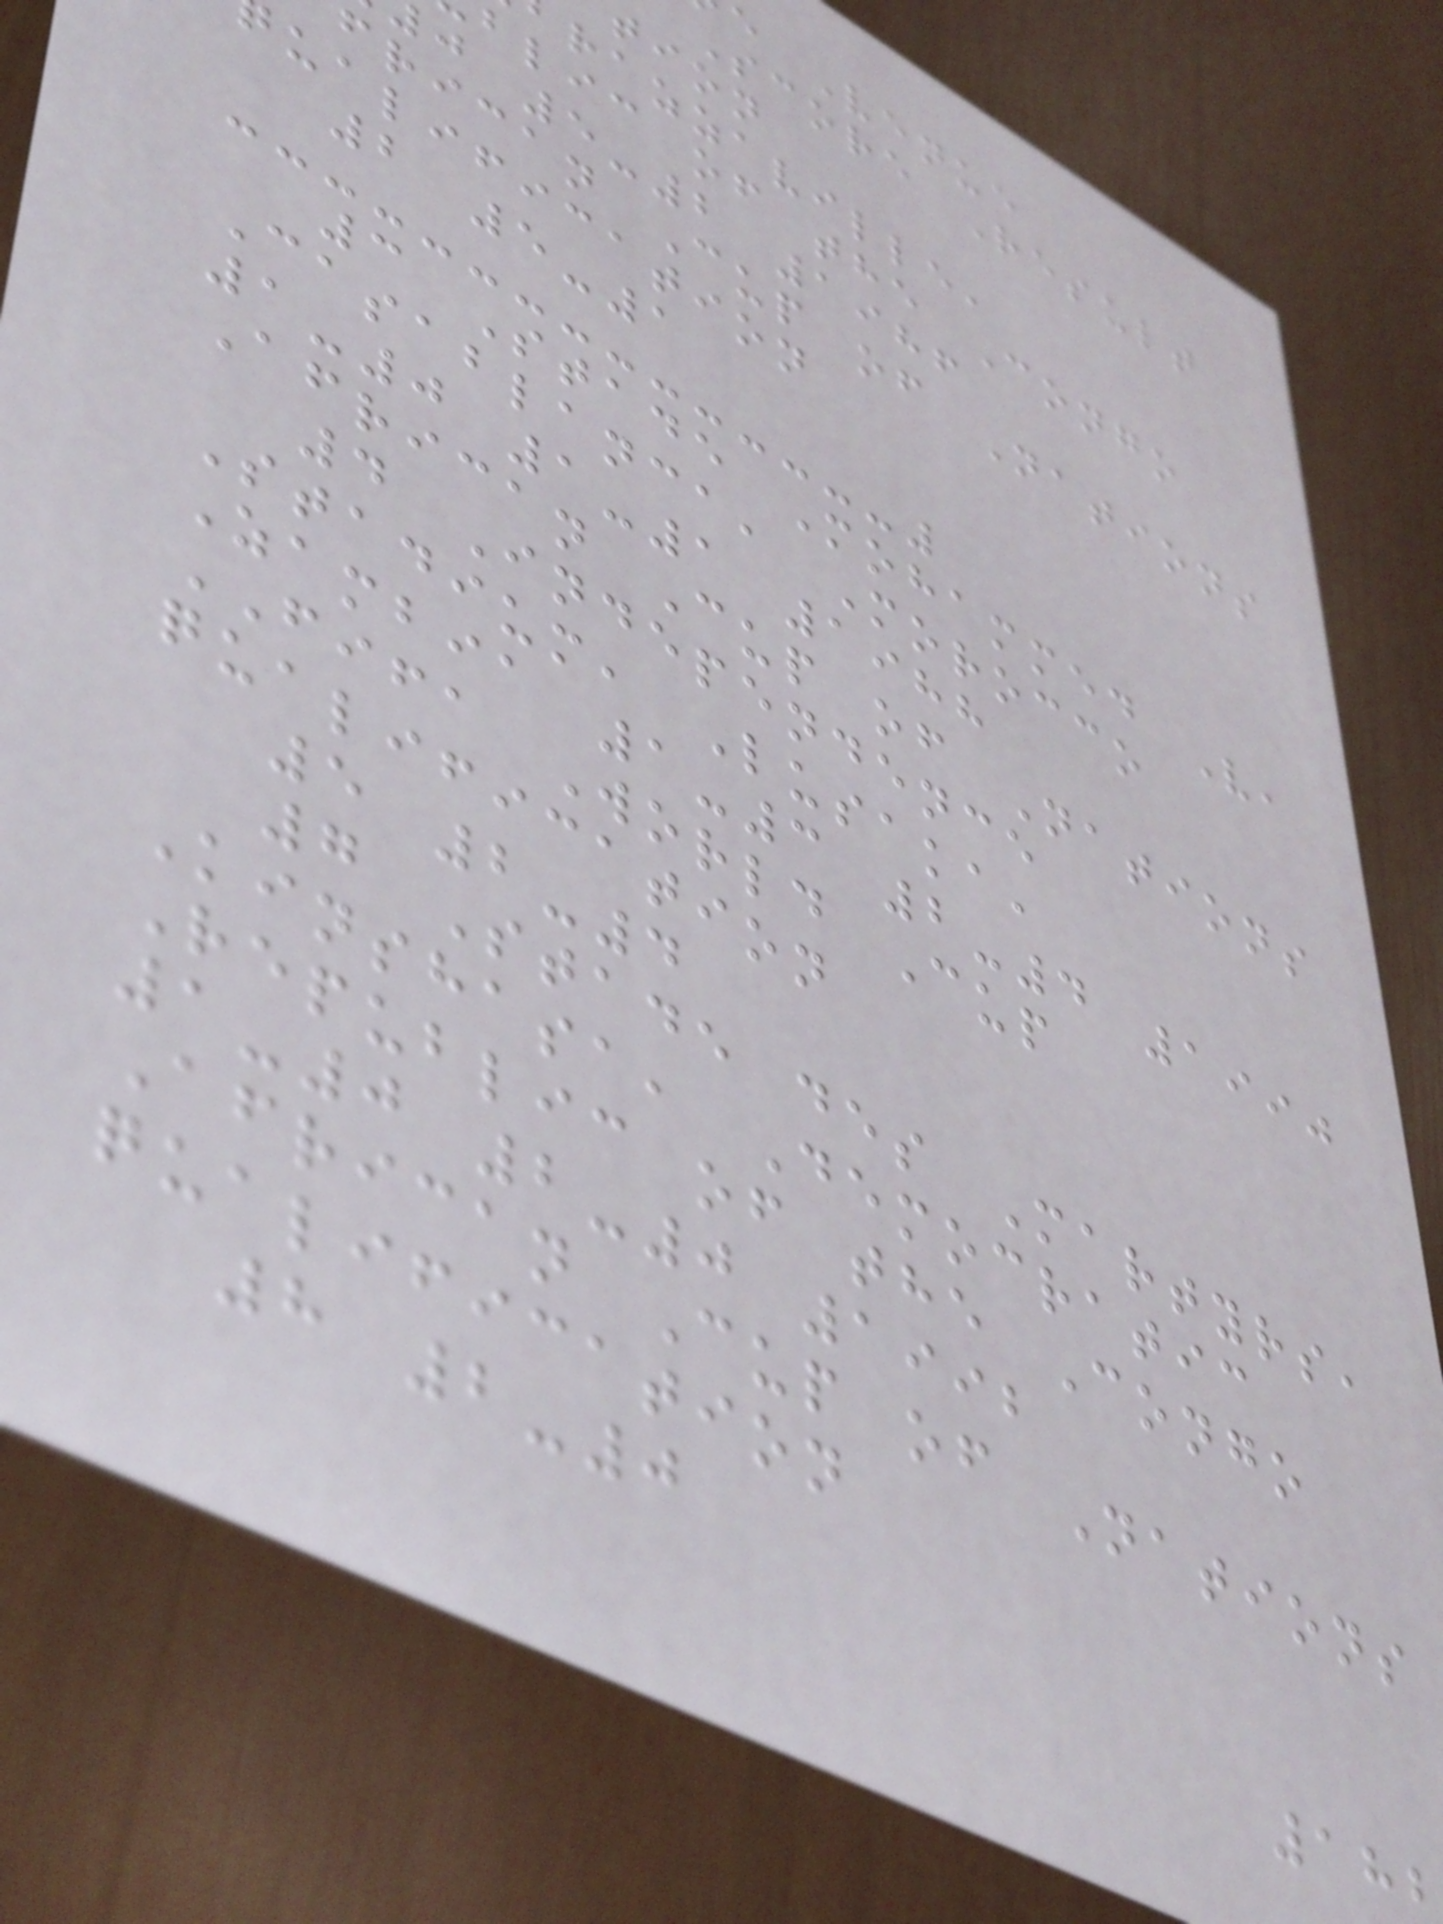e Venue
Score Result
tion
razzaville,
blic of the Congo
j 5-2 1986
frican Cup of Nations
ualification
2 5-1
3 Stade Mohammed V,
Casablanca, Morocco
1-0 1-1 1988
African Cup of Nations
4 Independence
Stadium, Lusaka,
Zambia 1-3 2-4 1990
FIFA World Cup
qualification
5 2-4
7 Stade des Martyrs,
Kinshasa, Democratic
Republic of the Congo
1-0 2-0 1992
African Cup of Nations
qualification
8 2-0
